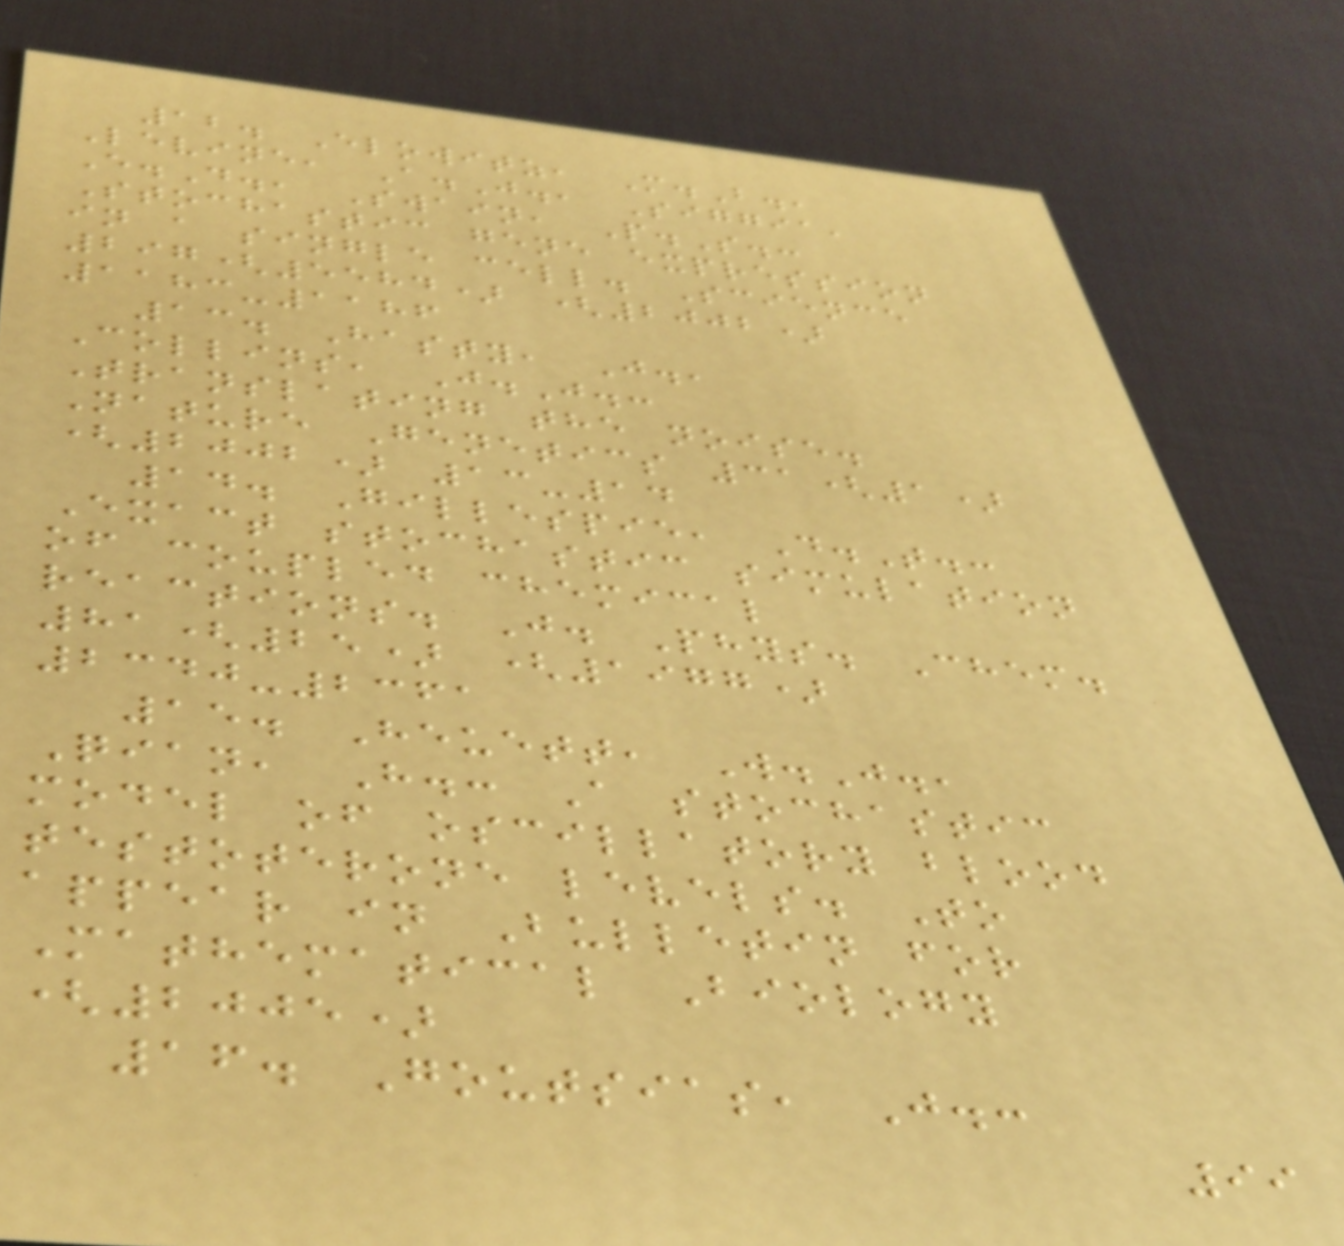12. Elowitz, M.B.,
Levine, A.J., Siggia,
E.D., Swain, P.S.:
Stochastic gene expression
in a single cell. Science
297(5584) (2002)
1183-1186
13. Hasty, J.,
Collins, J.J.:
Translating the noise.
Nature Genetics 31(1)
(2002) 13-14
14. Gillespie, D.T.:
Exact stochastic simulation
of coupled chemical
reactions. J. Phys. Chem.
81(25) (1977)
2340-2361
15. Heuett, W.J.,
Qian, H.: A stochastic
model of oscillatory blood
testoterone levels. To
appear in Bulletin for
Mathematical Biology
(2005)
16. Goutsias, J.:
99
